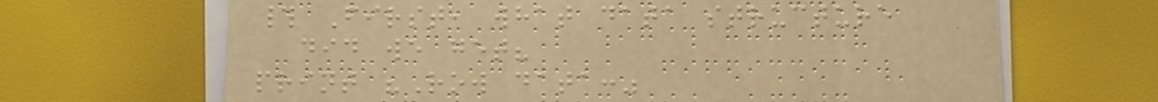# First, what data structure
did we get?
print "Row data:"
